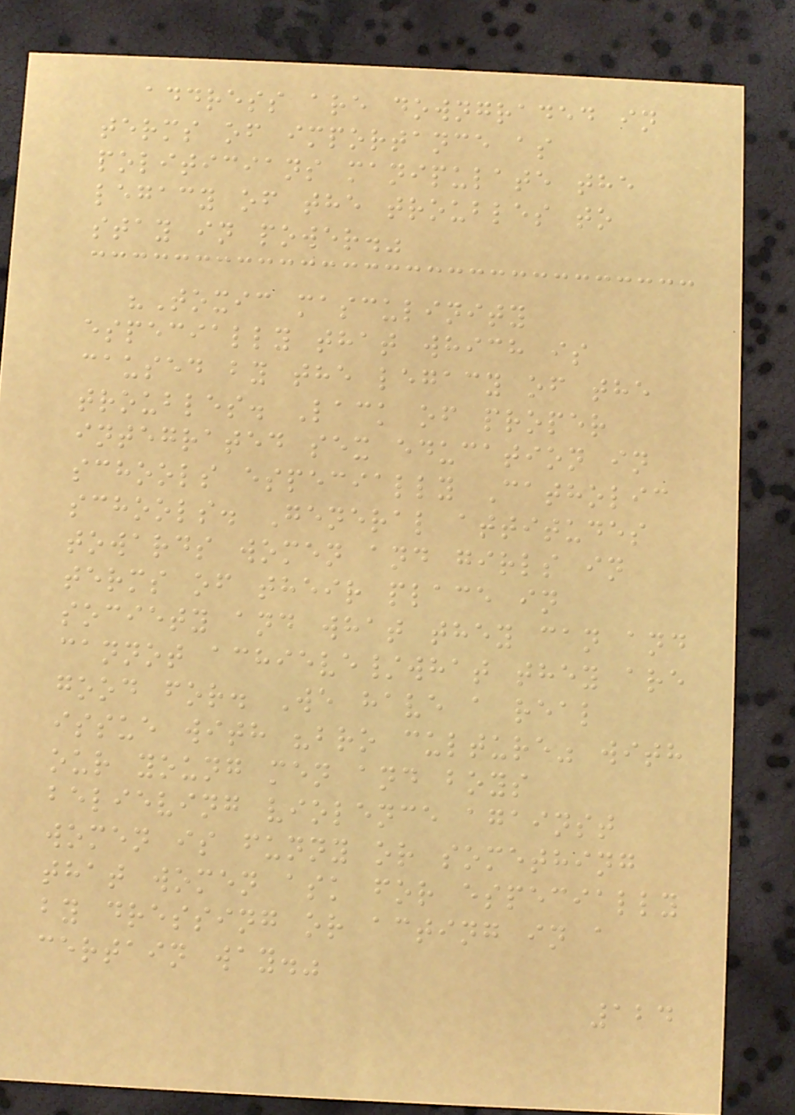address are downgraded in
terms of importance as
politicians manipulate the
legacy of the troubles to
stay in power."
"Toxic masculinity
especially that which is
caused by the legacy of the
troubles. Lack of proper
integrated sex education in
schools especially Catholic
schools. General attitudes
towards women and girls in
terms of their place in
society and what they can and
cannot achieve/what they are
good for. We have a real
issue with "bro culture" with
our young men and boys
believing violence against
women is funny or something
that women ask for especially
by dressing or acting in a
certain way."
124
